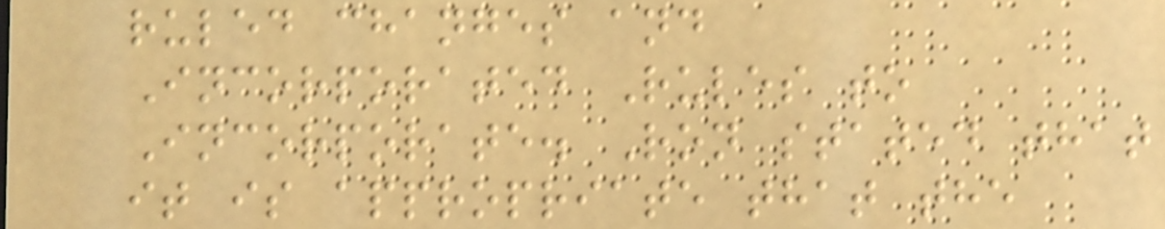ruled changes and
Incorporated Rules to
Incorporate. Ron stated that
it is appropriate that the
